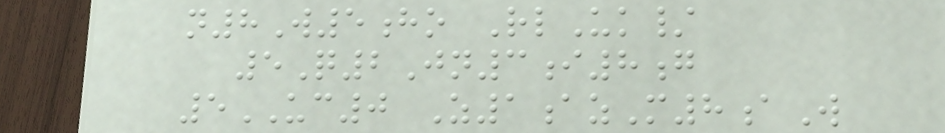n8W5ho RlUk/
5Q2Jn3i8g
5UC0 Z1azM8aW
